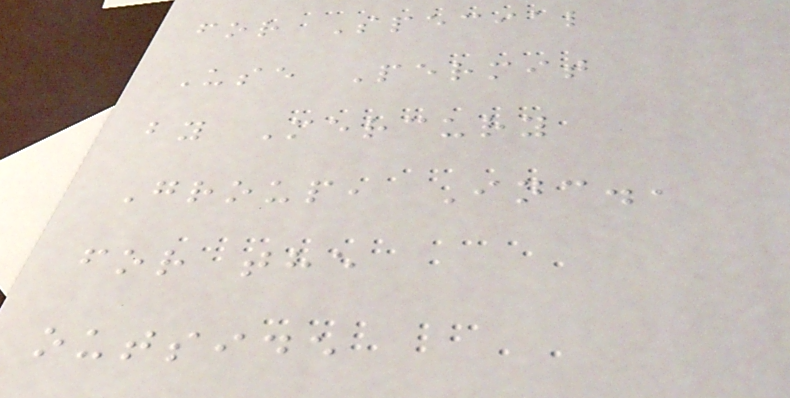for Special
Use Permit
by Mercury
Group, Inc.,
for the
outside
